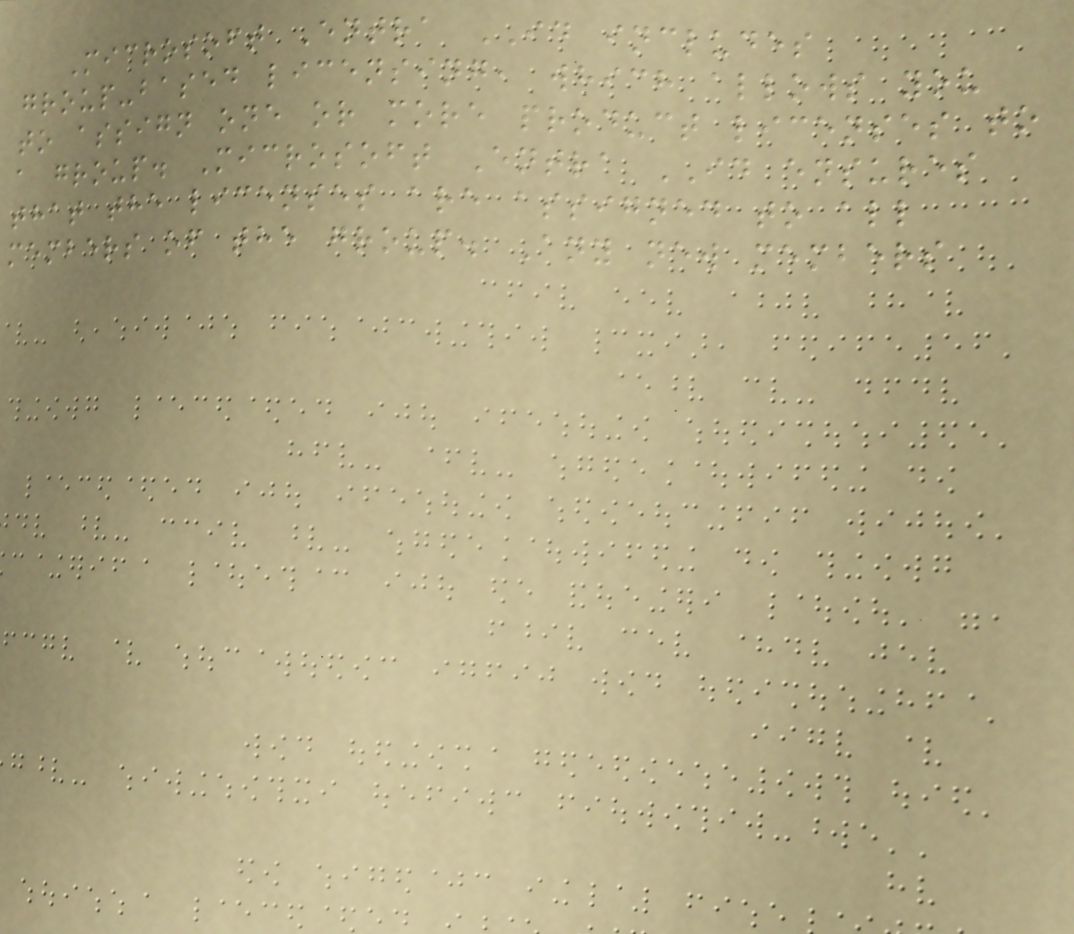Microsoft Entra ID includes
group-based licensing, which allows you
to assign one or more product licenses to
a group. Microsoft Entra ID ensures
that the licenses are assigned to all
members of the group. Any new members
